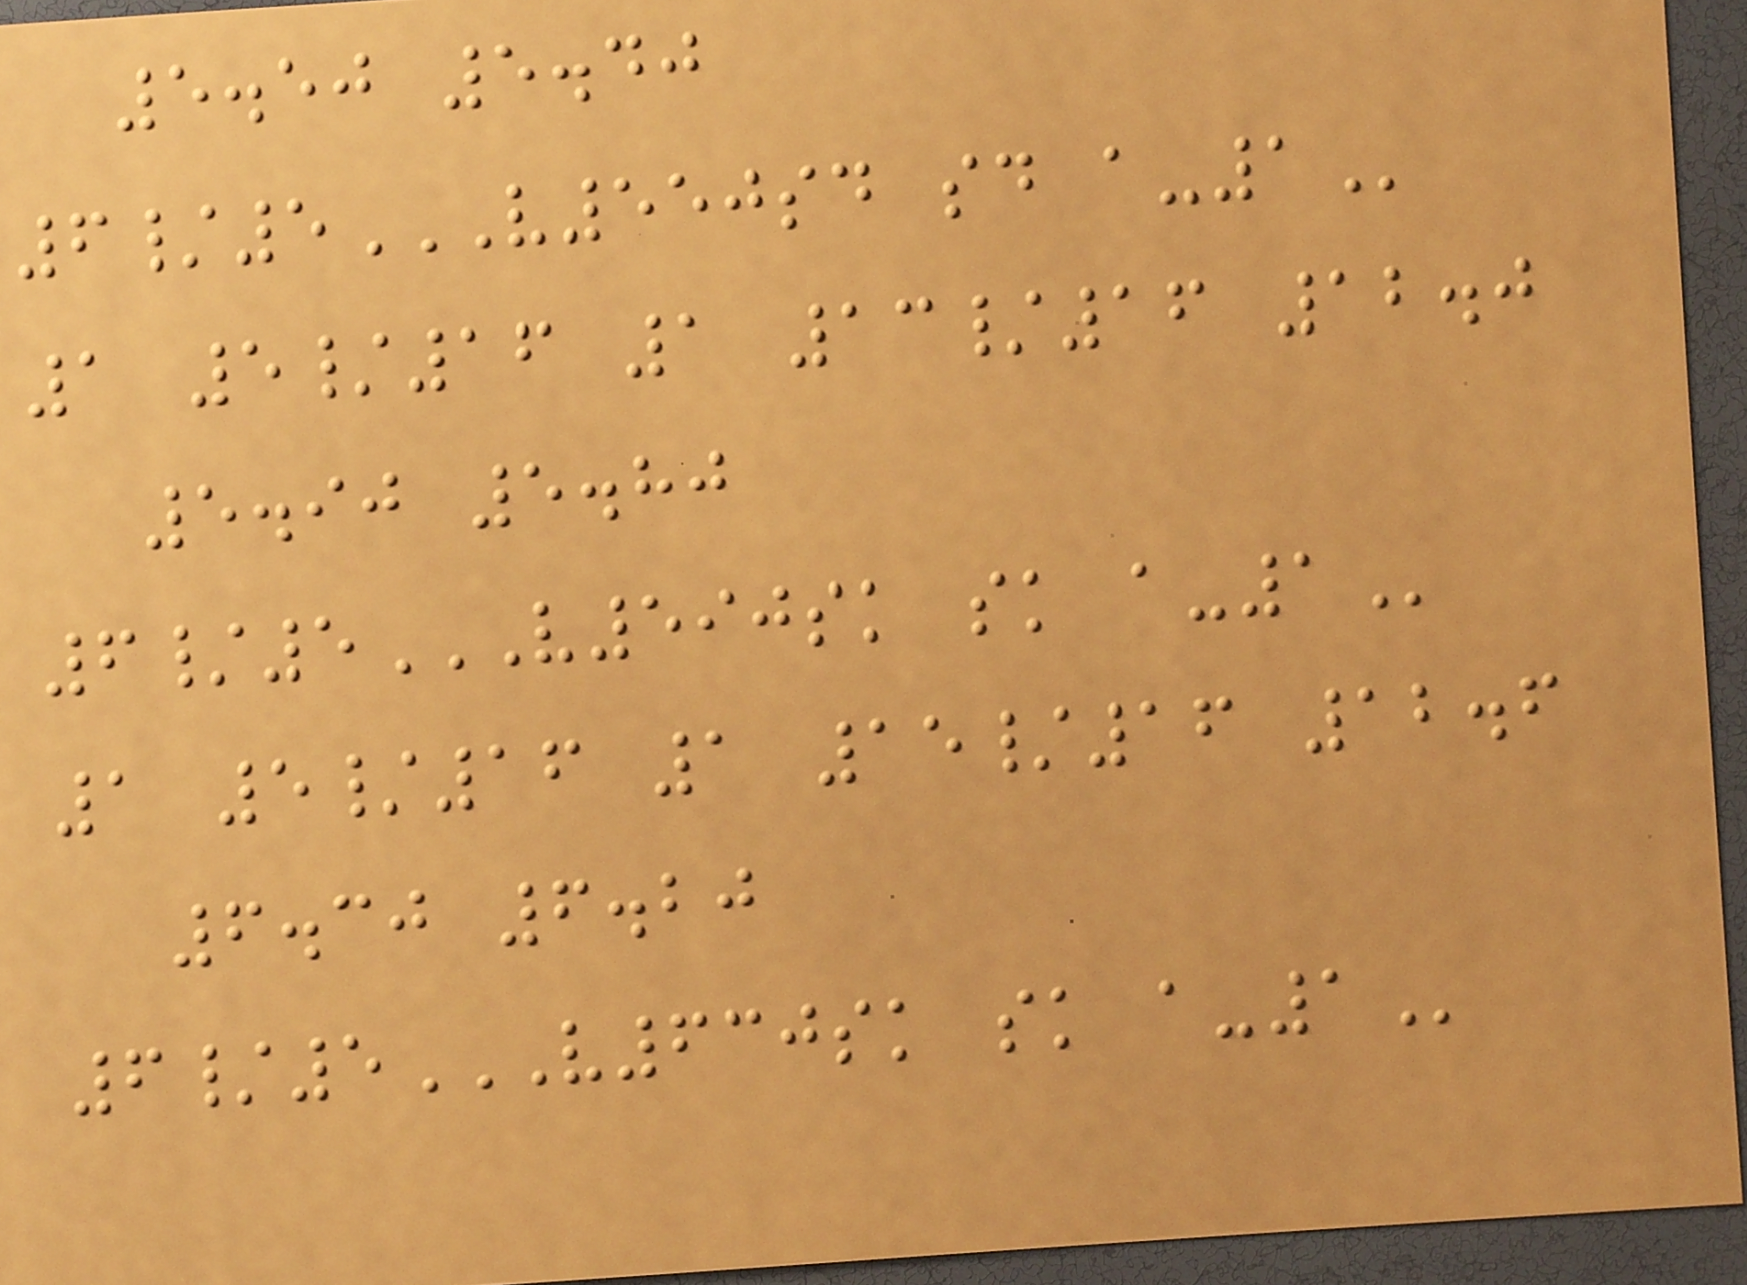5.50 5.40
6/5V550SD SD A-1
1 5/16 1 13/16 12.0
5.90 5.80
6/5V590SK SK A-1
1 5/16 1 15/16 12.6
6.30 6.20
6/5V630SK SK A-1
